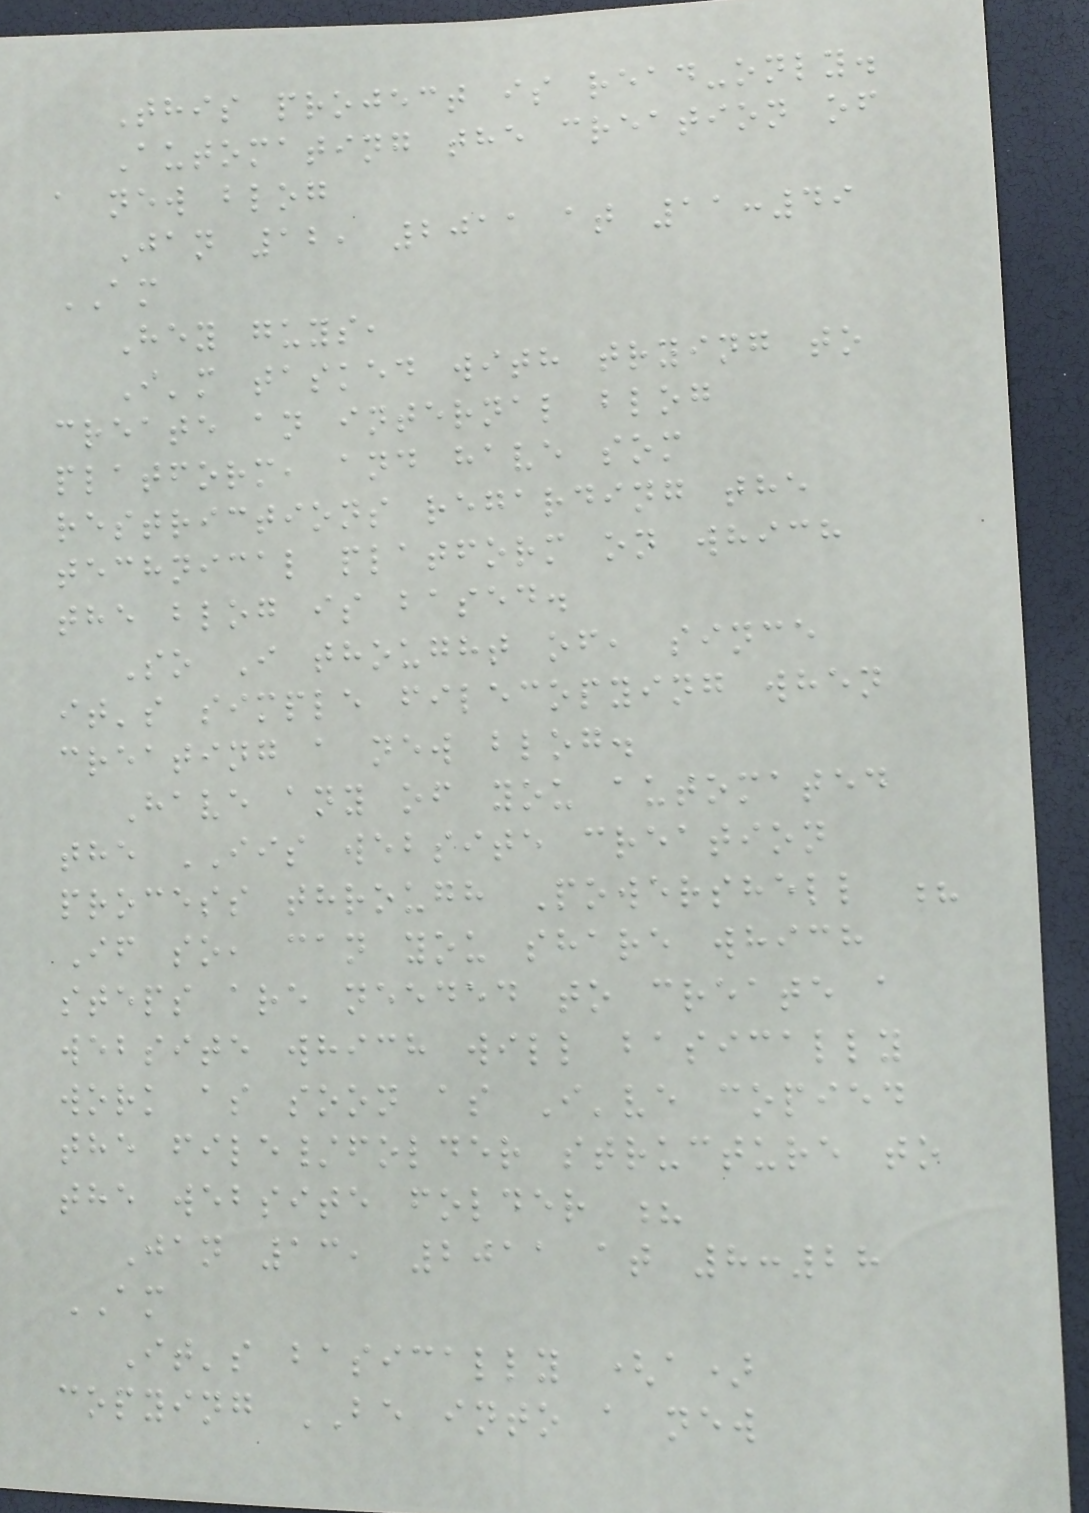This project is read-only.
Automating the creation of
a new blog
Jan 12, 2011 at 11:49
AM
Hey guys,
I'm tasked with trying to
create an internal blog
platform, and have som
restrictions regarding the
technical platform on which
the blog is based.
So I thought of, since
it's simple filecopying when
creating a new blog.
Have any of you automated
the IIS website creation
process through Powershell ?
If so, can you share which
steps are needed to create a
website which will basically
work as soon as I've copied
the file/folder structure to
the website folder ?
Jan 13, 2011 at 8:28
AM
It's basically (a)
copying BE into a new
